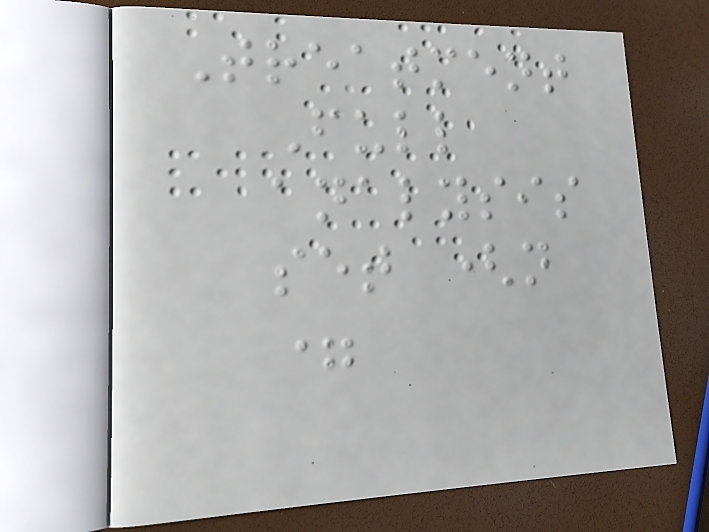Treatment
Full
analysis
set (n
=
